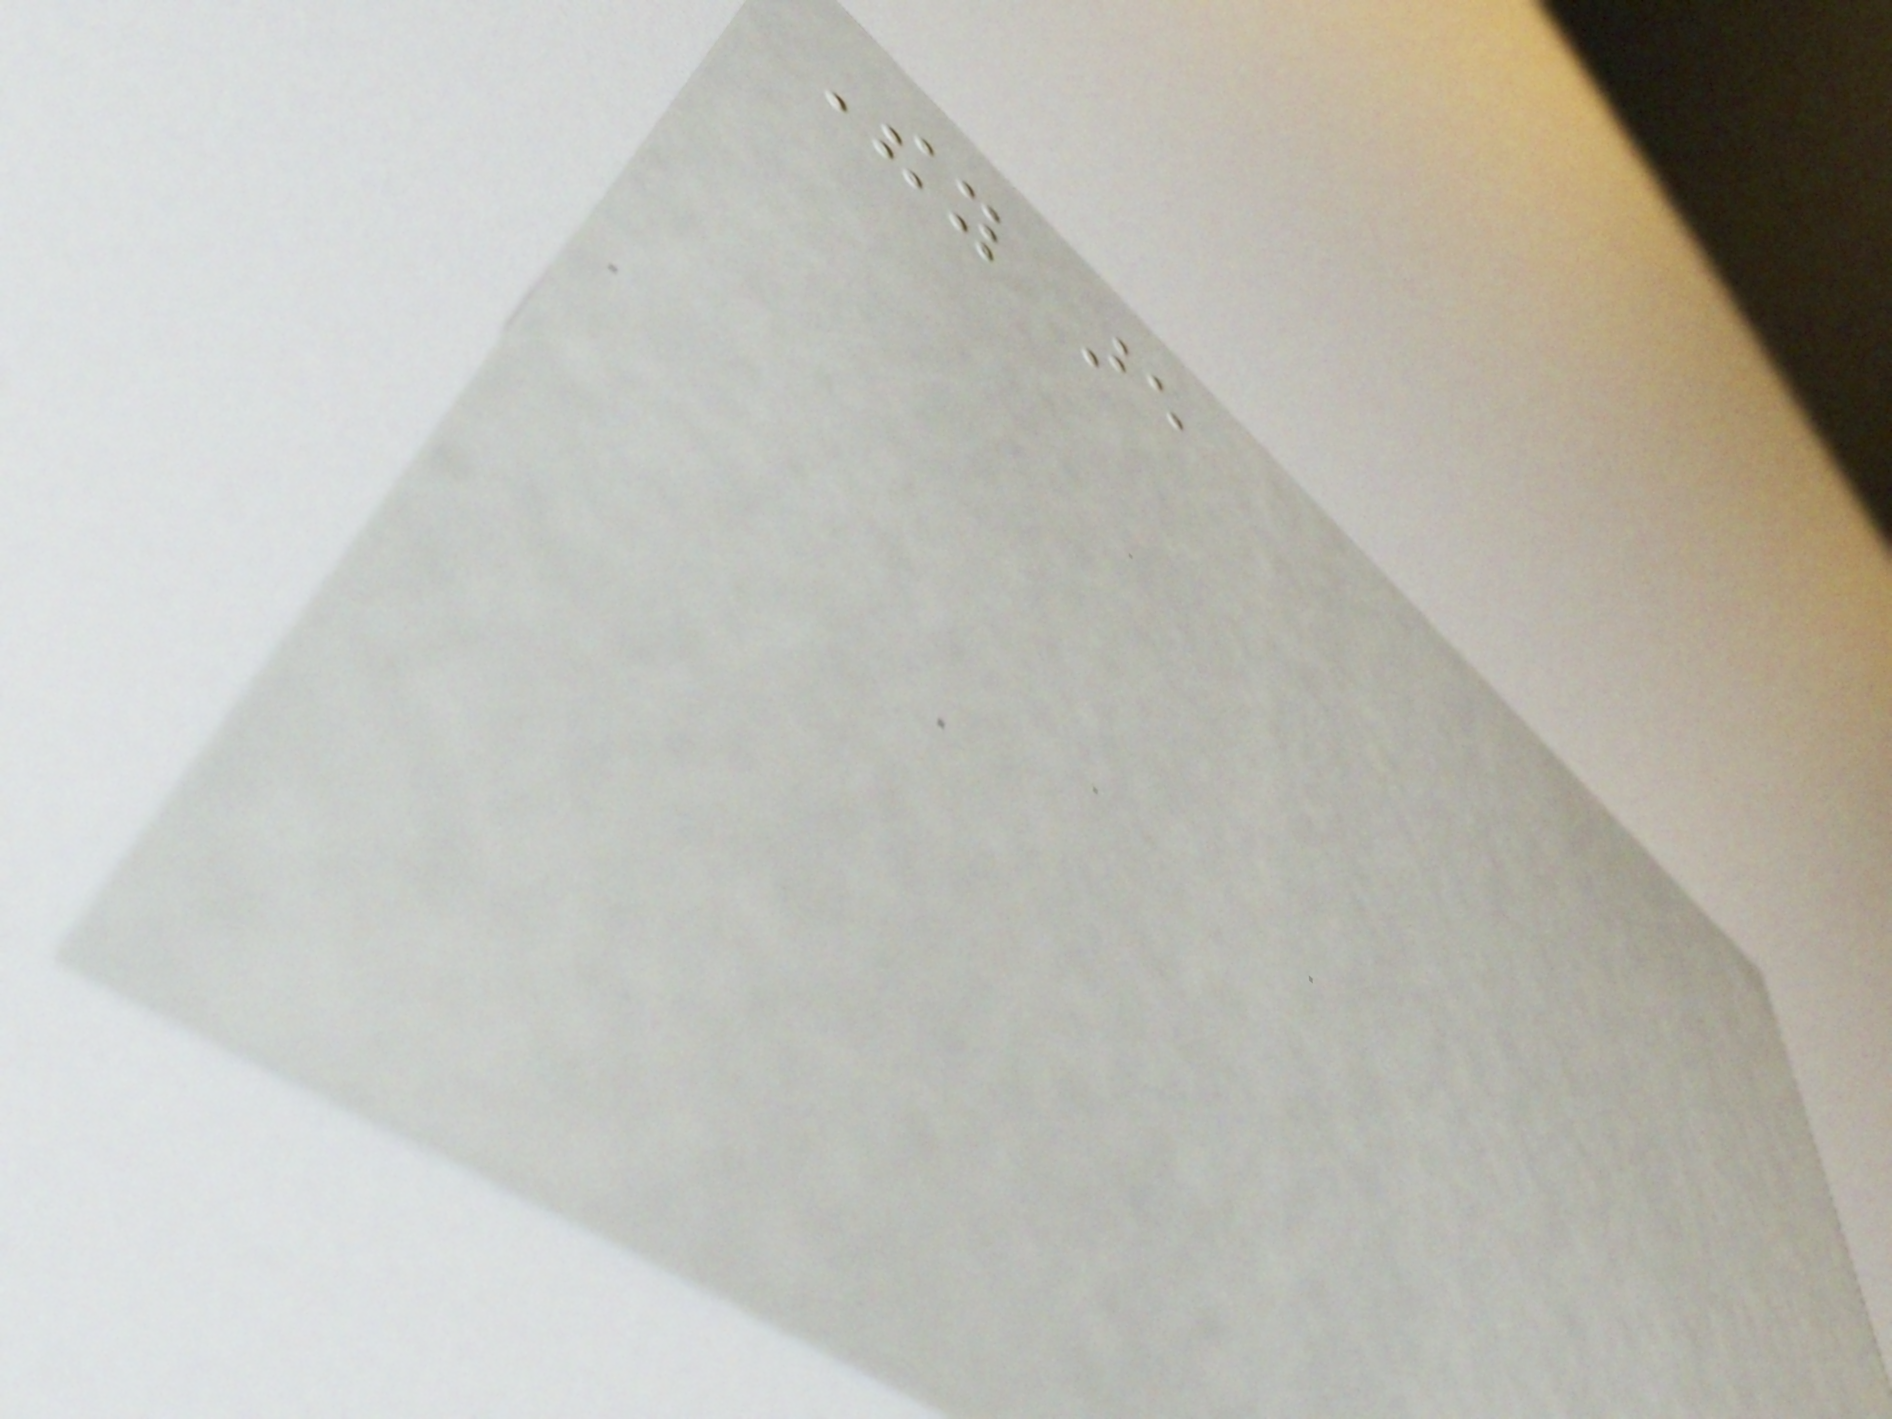They are
